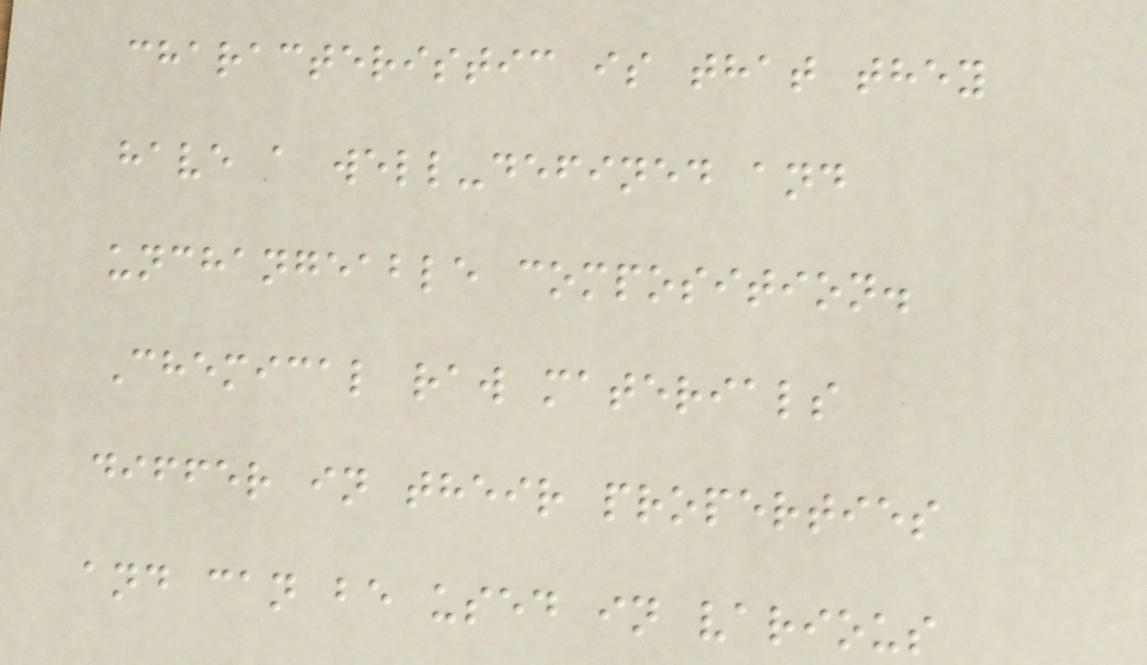characteristic is that they
have a well-defined and
unchangeable composition.
Chemical raw materials
differ in their properties
and can be used in various
